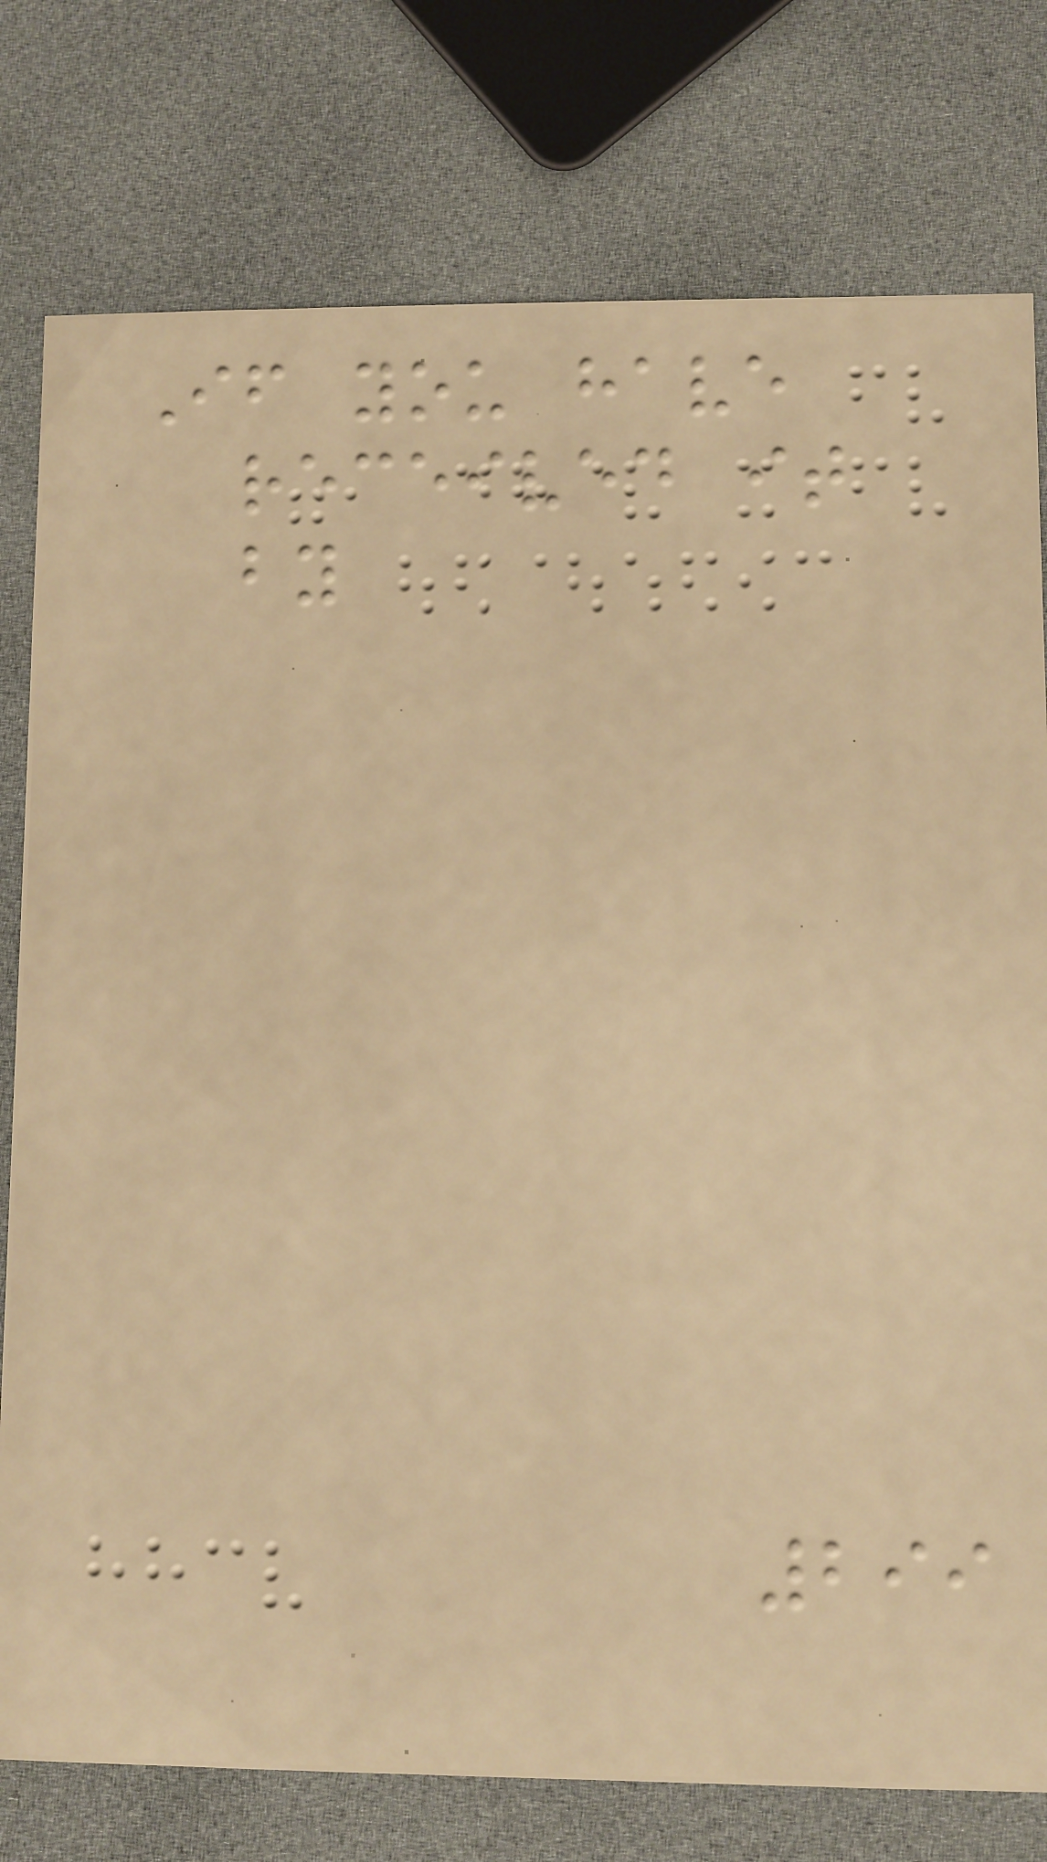If you have
received it
by
299
